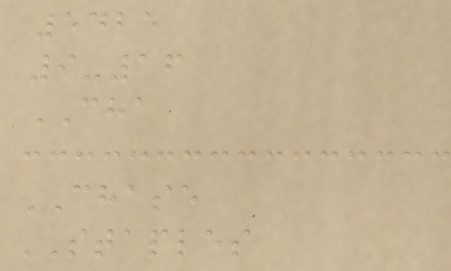5425
9-16
CHA
CHASE
STAPLES
